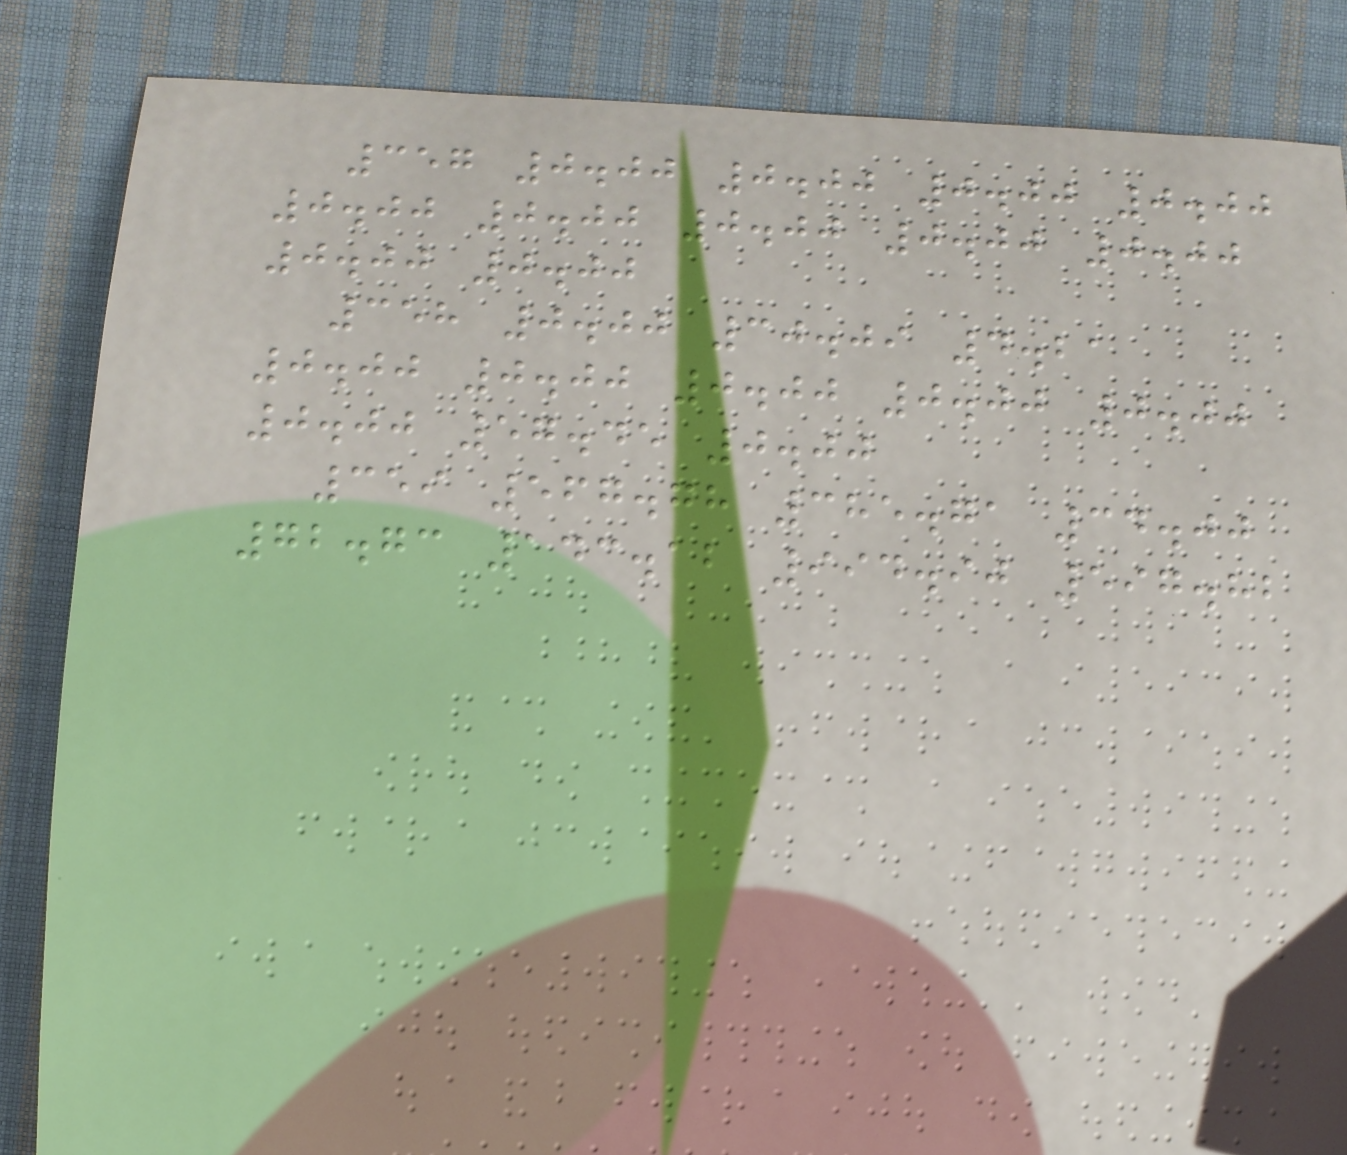357 0.00 0.00 0.00 0.00
0.00 0.00 0.00 0.00 0.00
0.00 0.00
358 0.00 30.09 4.21
0.00 0.00 0.00 0.00 0.00
0.00 57.45 0.00
359 567.78 385.71 34.00
72.73 143.12 994.90 597.82
